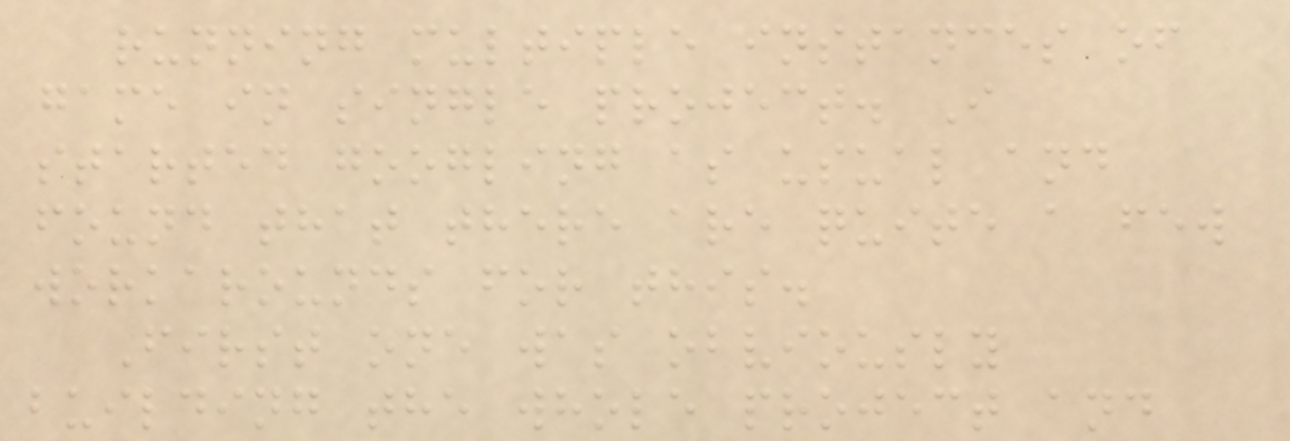running multiple instances of
game in single project. I
started googling as usual and
found that there are quite a few
workarounds for this.
First one was obviously
building the whole project and
